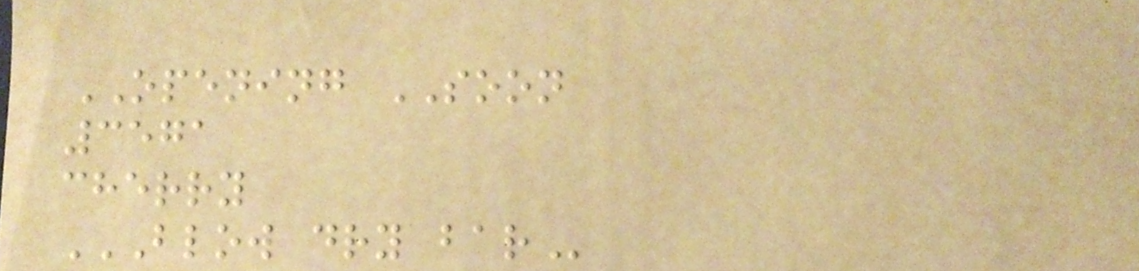OPENING SOON
3571
cherry
BLOW DRY BAR
